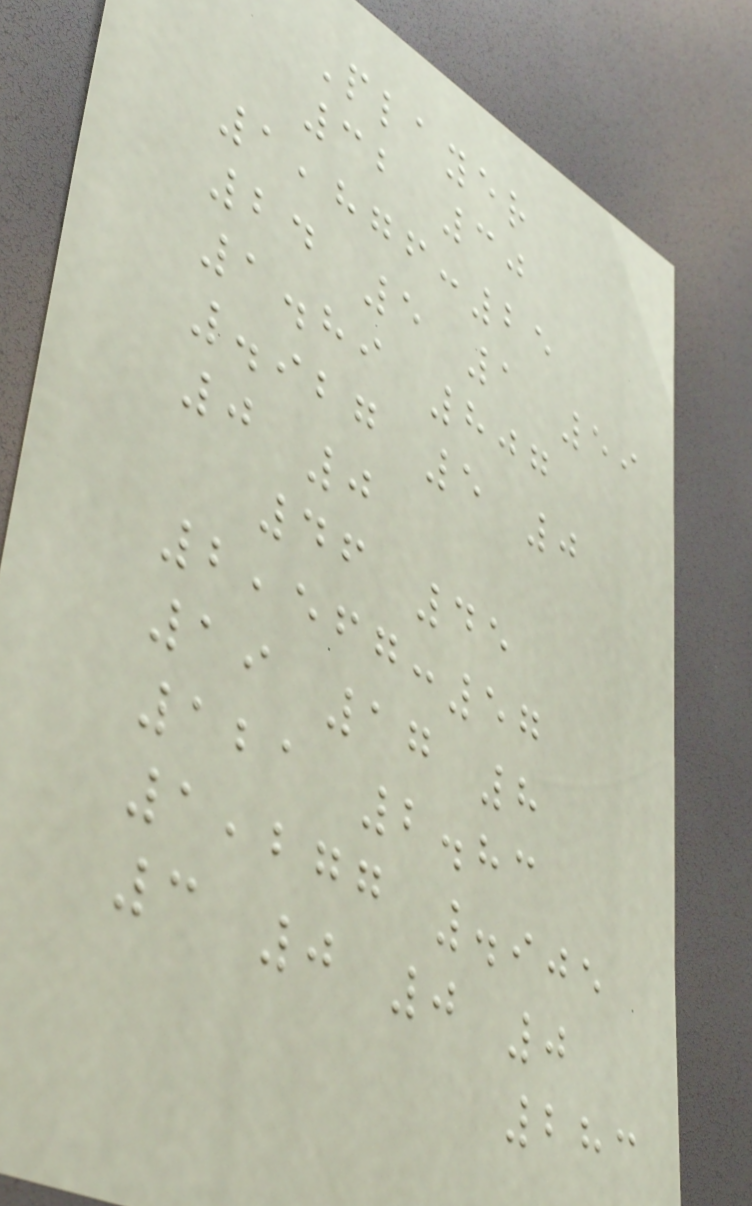Player
32 30
1,876:25
24 5 1 59
1.89 807
.927 5 0
0 0
46 45
2,567:57
19 17 8
121 2.83
1,277 .905
3 0 0 0
283
